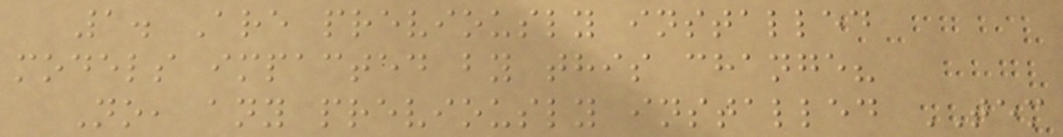1. Are previously installed
models impacted by this change?
No, any previously installed TEM
